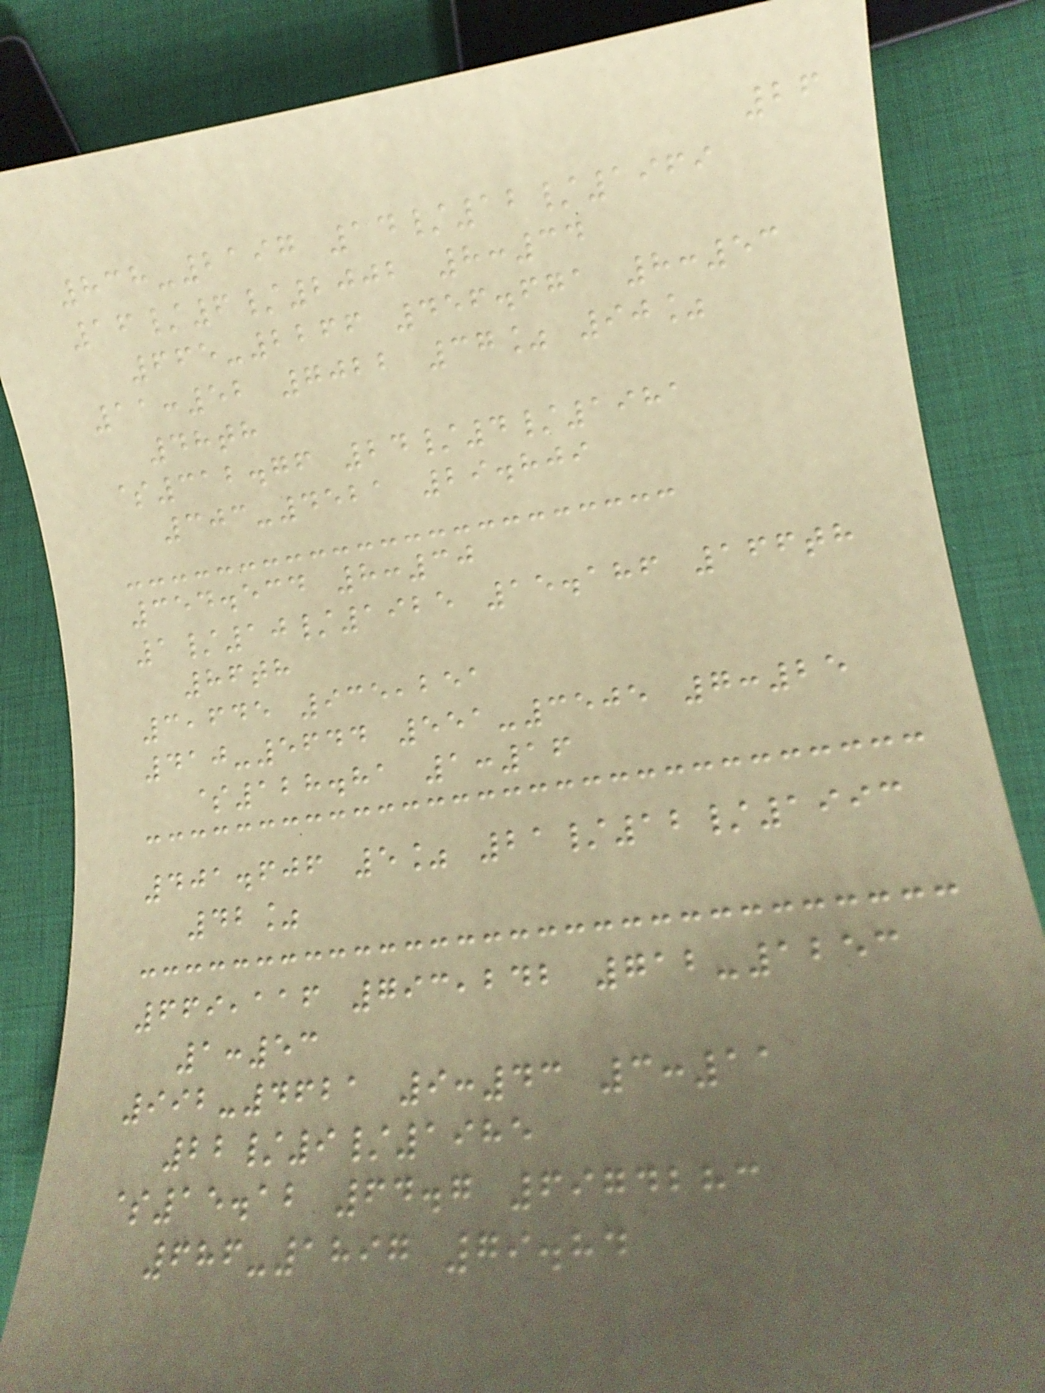26
838-2197 14/12/1969
16/6/2002 8:34
665-2266 456.671 8:53
11:52 7022 37% 90%
48th
$312.76 24/4/1981
303-4521 29.809
354.534 8:30
1/10/1925 15.186 166th
86th
3,645 935,251
410-5644 551-3505 7:25
$128.81 1:16
401.606 5% 21/12/1993
42%
669,116 793,242 712-1253
1:53
992-4621 9:43 3:11
22/9/1985
$15.12 64.7 6974283
686-1897 79.84
